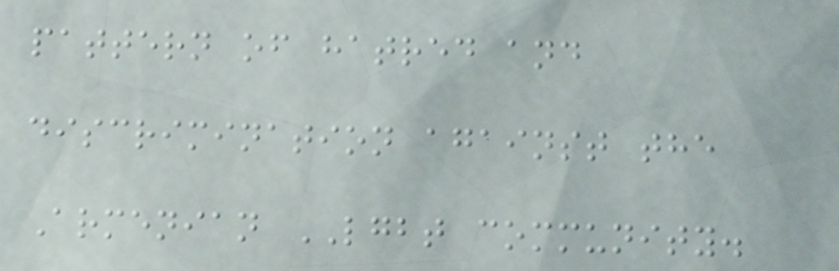pattern of hatred and
discrimination against the
Armenian LGBT community.
